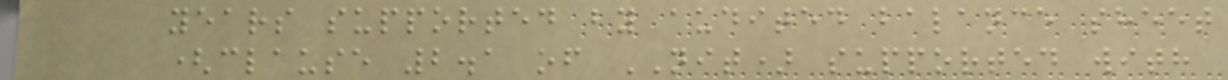years supported by audited balance sheet
(clause 2.1 of NIT) supported with
